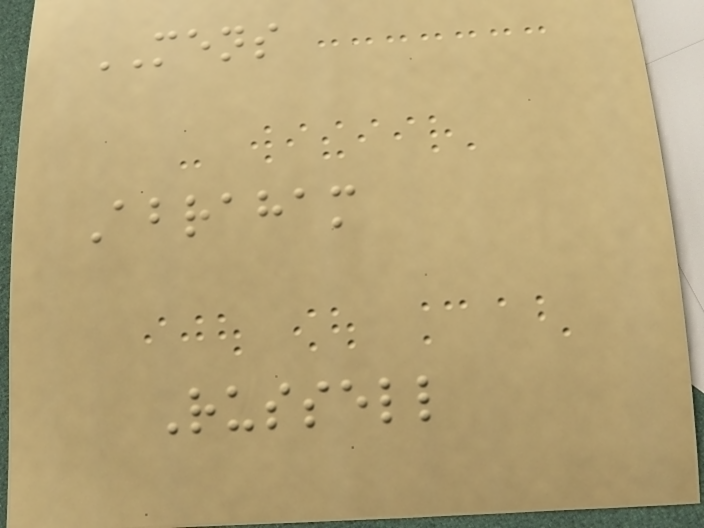MENS
Abraham
Russell
